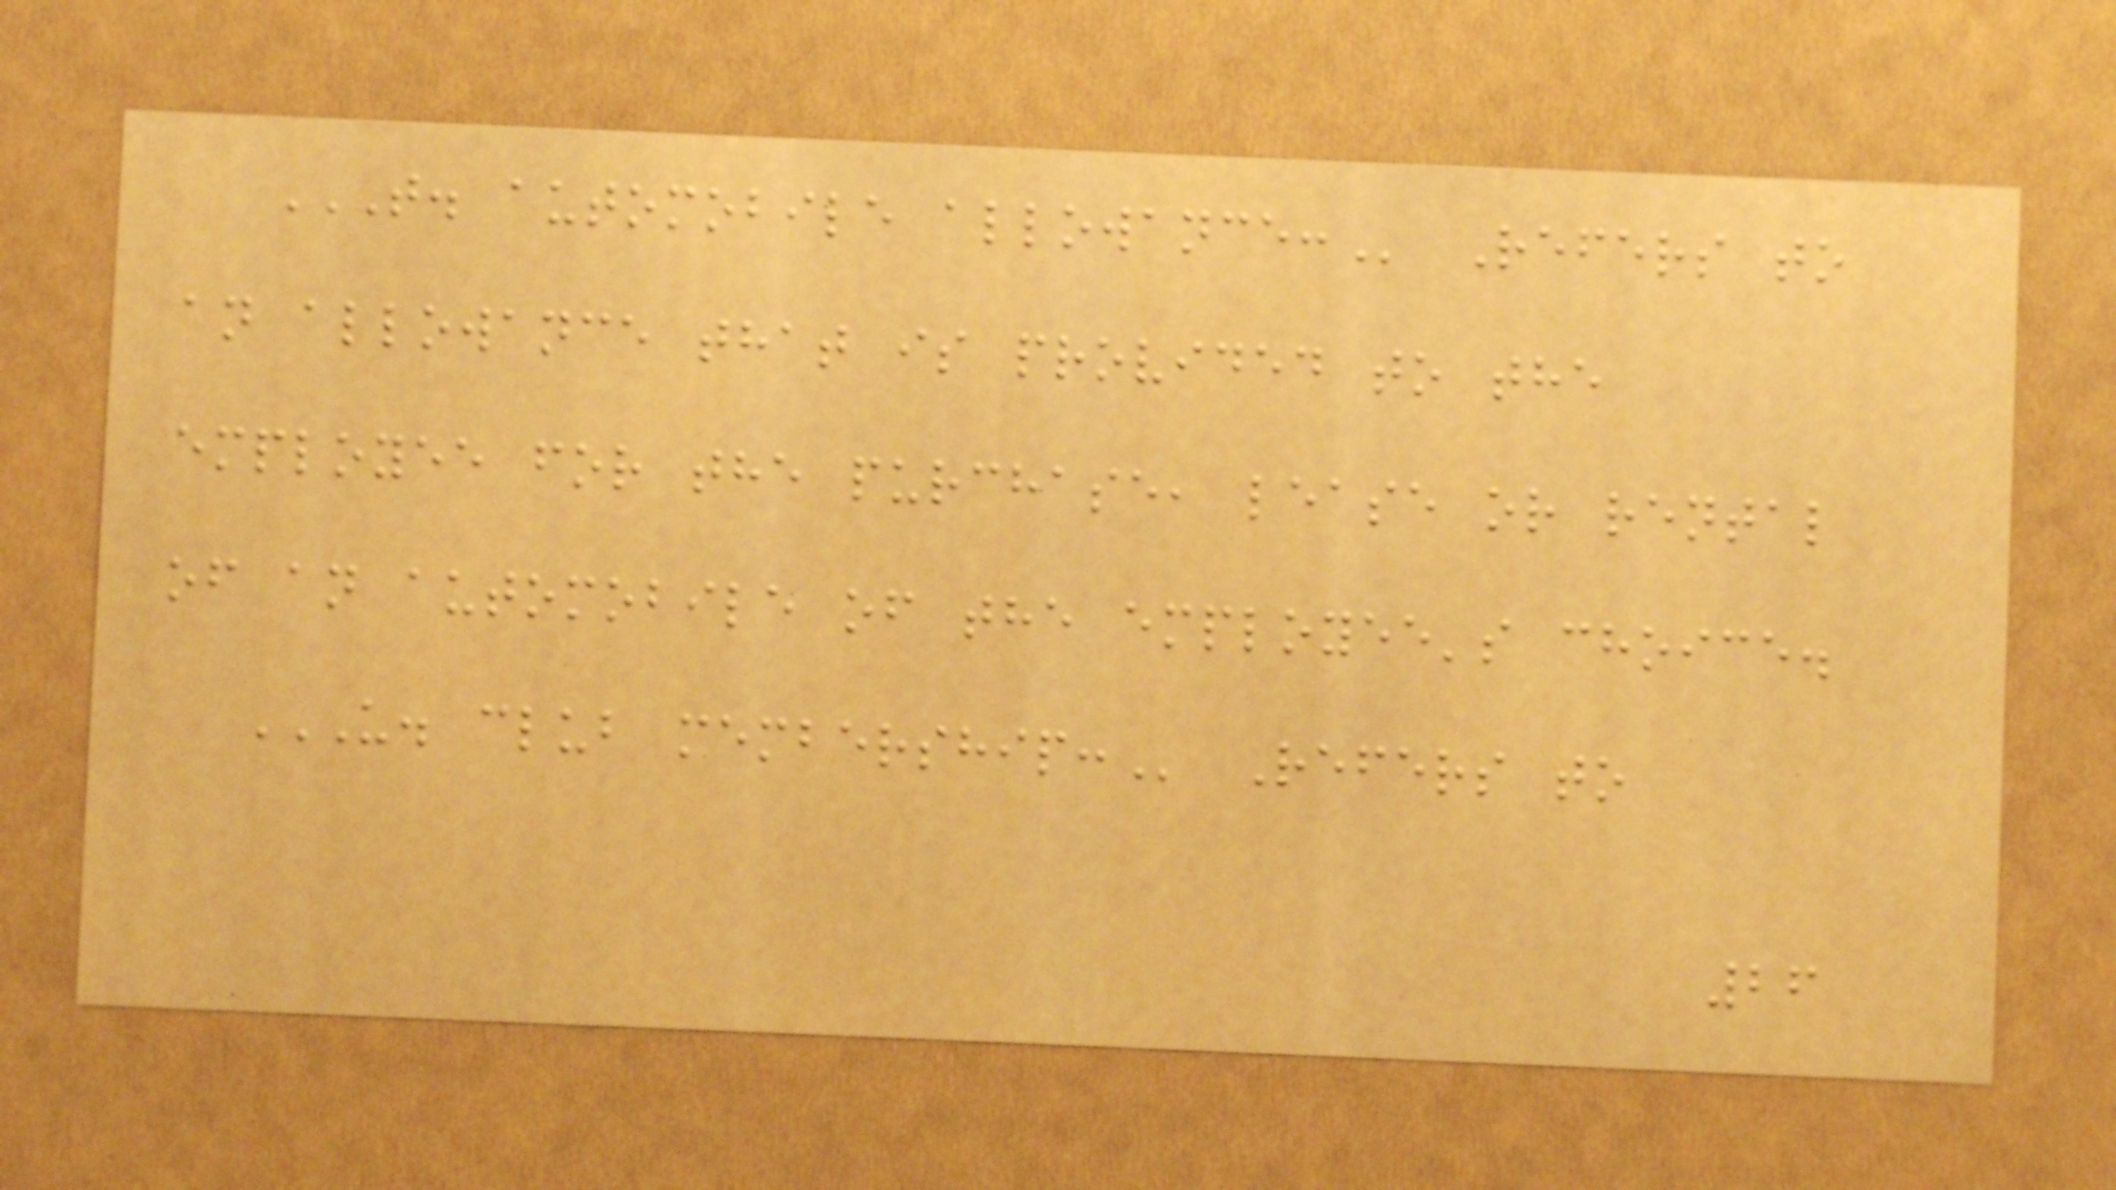T. AUTOMOBILE ALLOWANCE: Refers to
an allowance that is provided to the
employee for the purchase, lease or rental
of an automobile of the employee's choice.
U. CLUB MEMBERSHIP: Refers to
26
